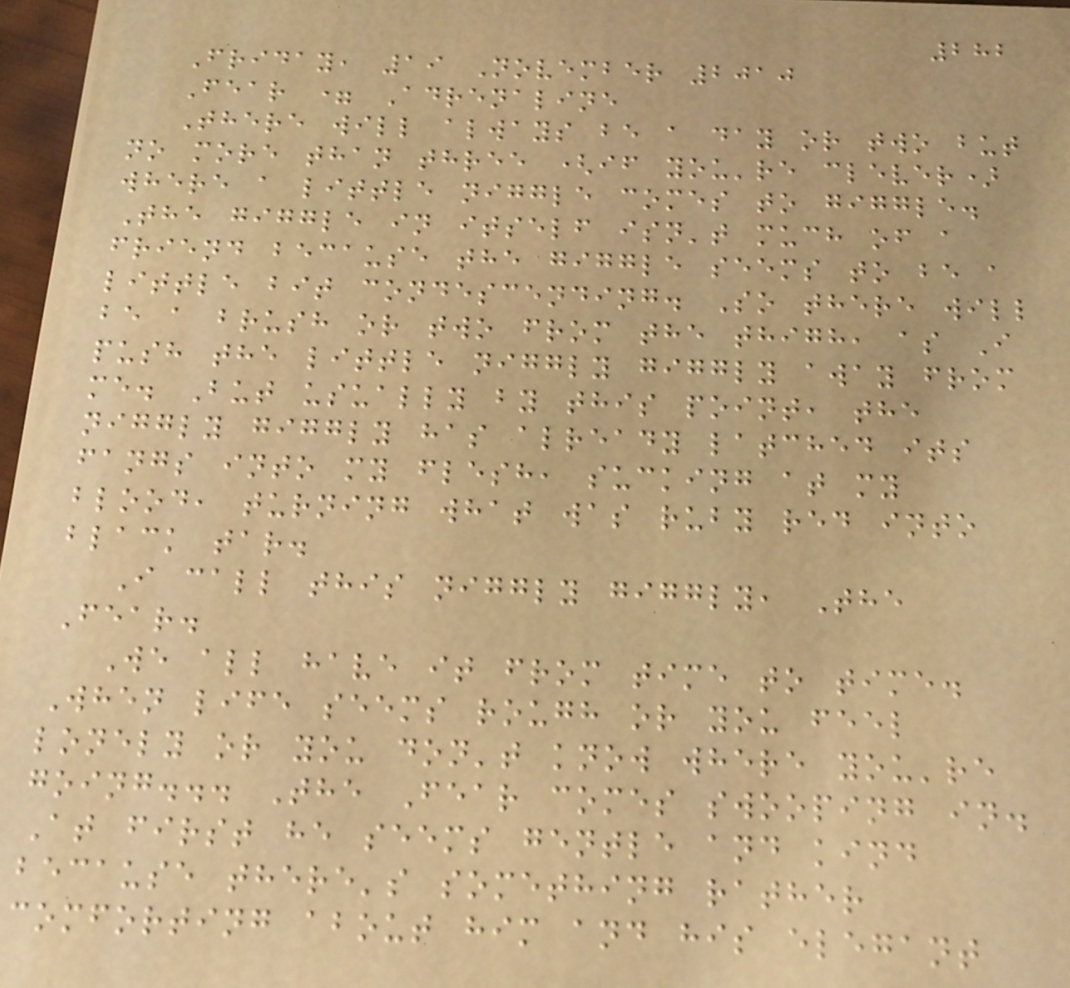282
Friday, 19 November 2010
Fear = Adrenaline
There will always be a day or two but
no more than three (if you're clever)
where a little niggle comes to giggle.
The giggle in itself isn't much of a
friend because the giggle seems to be a
little bit condescending. So there will
be a brush or two from the thigh, as I
push the little niggly giggly away from
me. But usually by this point, the
niggly giggly has already latched its
fangs into my flesh, sucking at my
blood, turning what was ruby red into
black tar.
I call this niggly giggly, The
Fear.
We all have it from time to time.
When life seems rough or you feel
lonely or you don't know where you're
going... The Fear comes swooping in.
At first he seems gentle and kind
because there's something rather
comforting about him and his elegant
